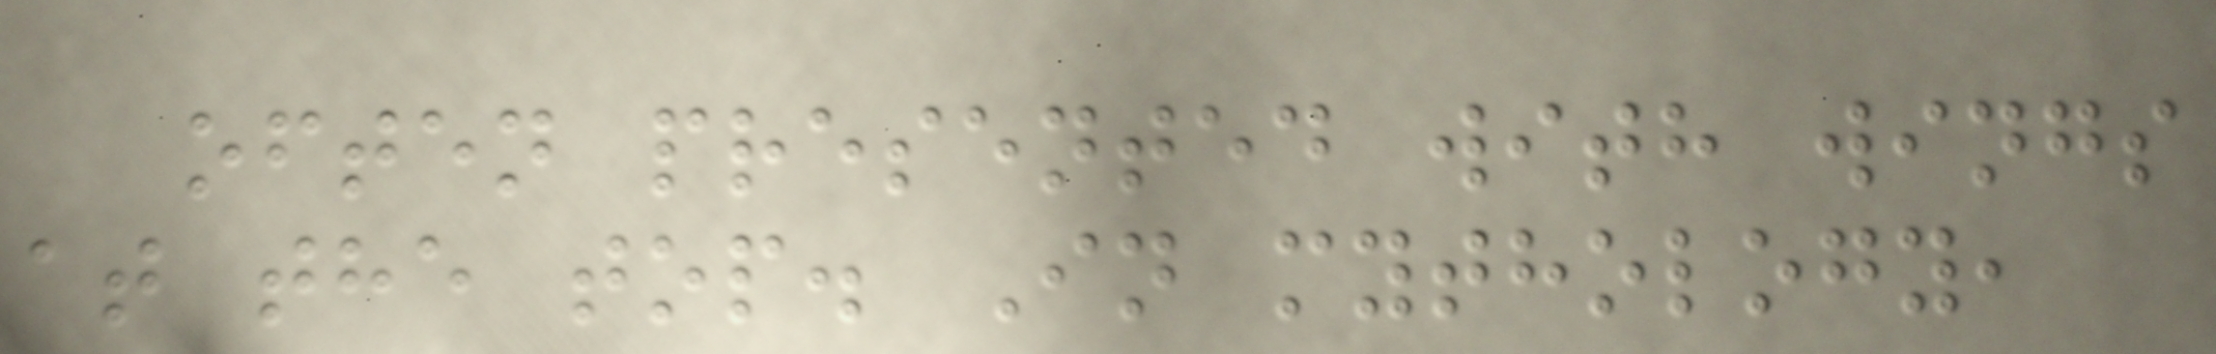often presented with wings
at the top. In mythology,
